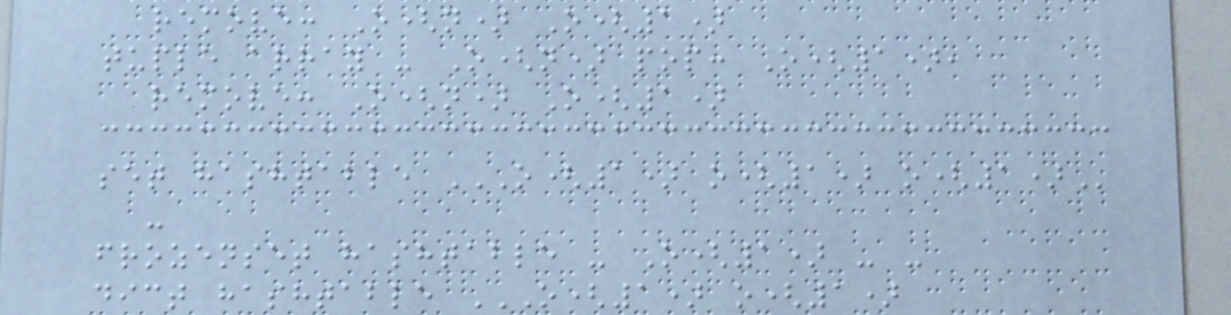remove: O(n) O(1)
tuple array - O(n) pop: O(1),
remove: O(n) O(1)
set hashtable O(1) O(1) O(1)
-
frozenset hashtable - O(1) - -
dict hashtable O(1) O(1)
